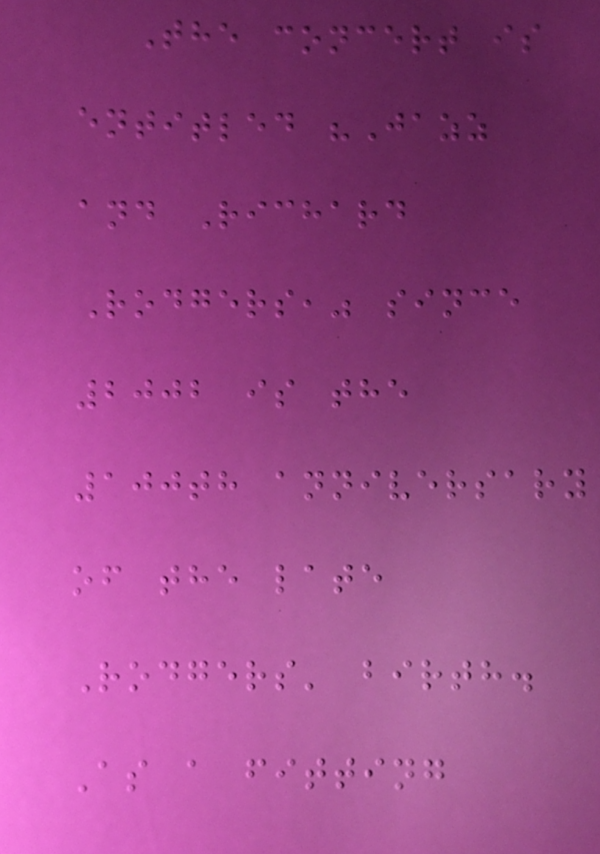The concert is
entitled "Jazz
and Richard
Rodgers," since
2002 is the
100th anniversary
of the late
Rodgers' birth.
As a fitting
